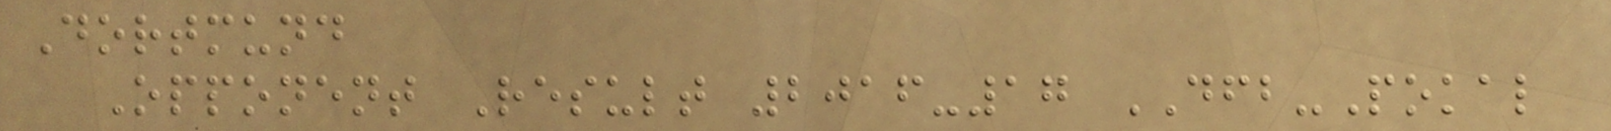Dortmund
Opponent Result 2016-17 DFB-Pokal
